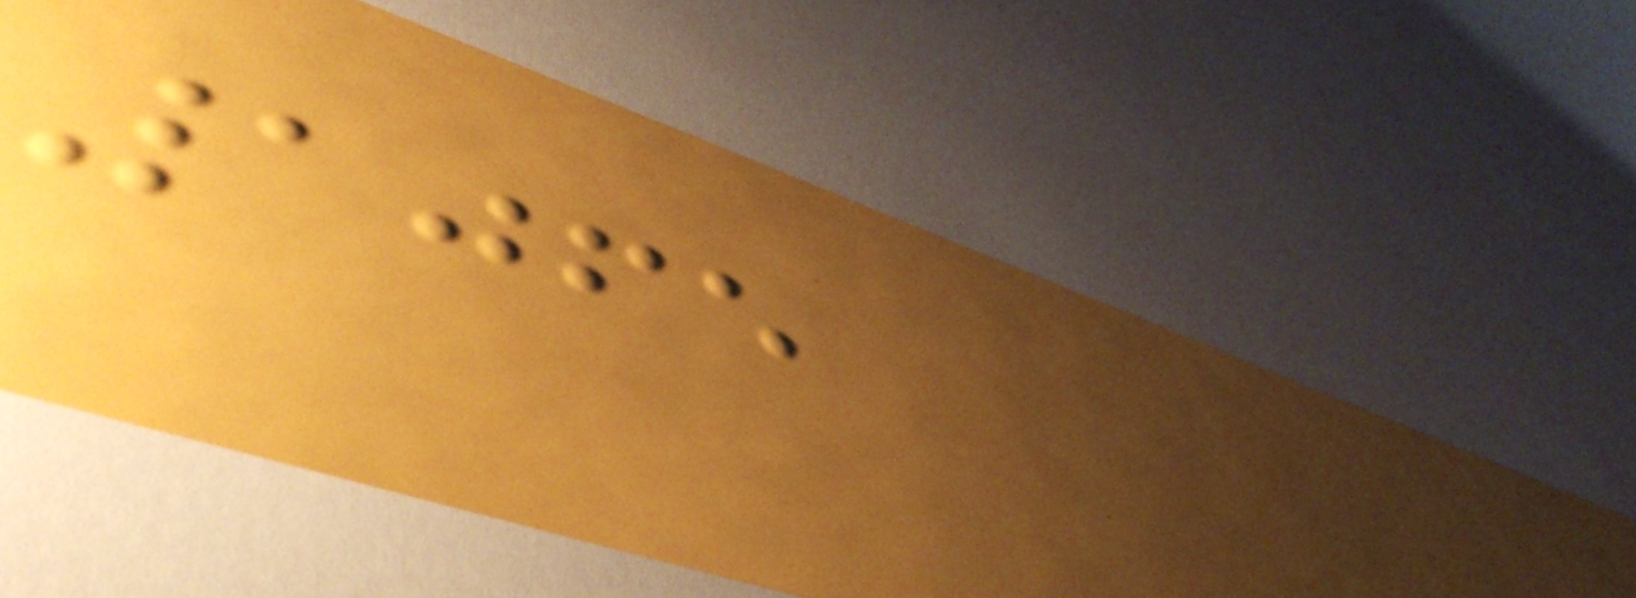1065
